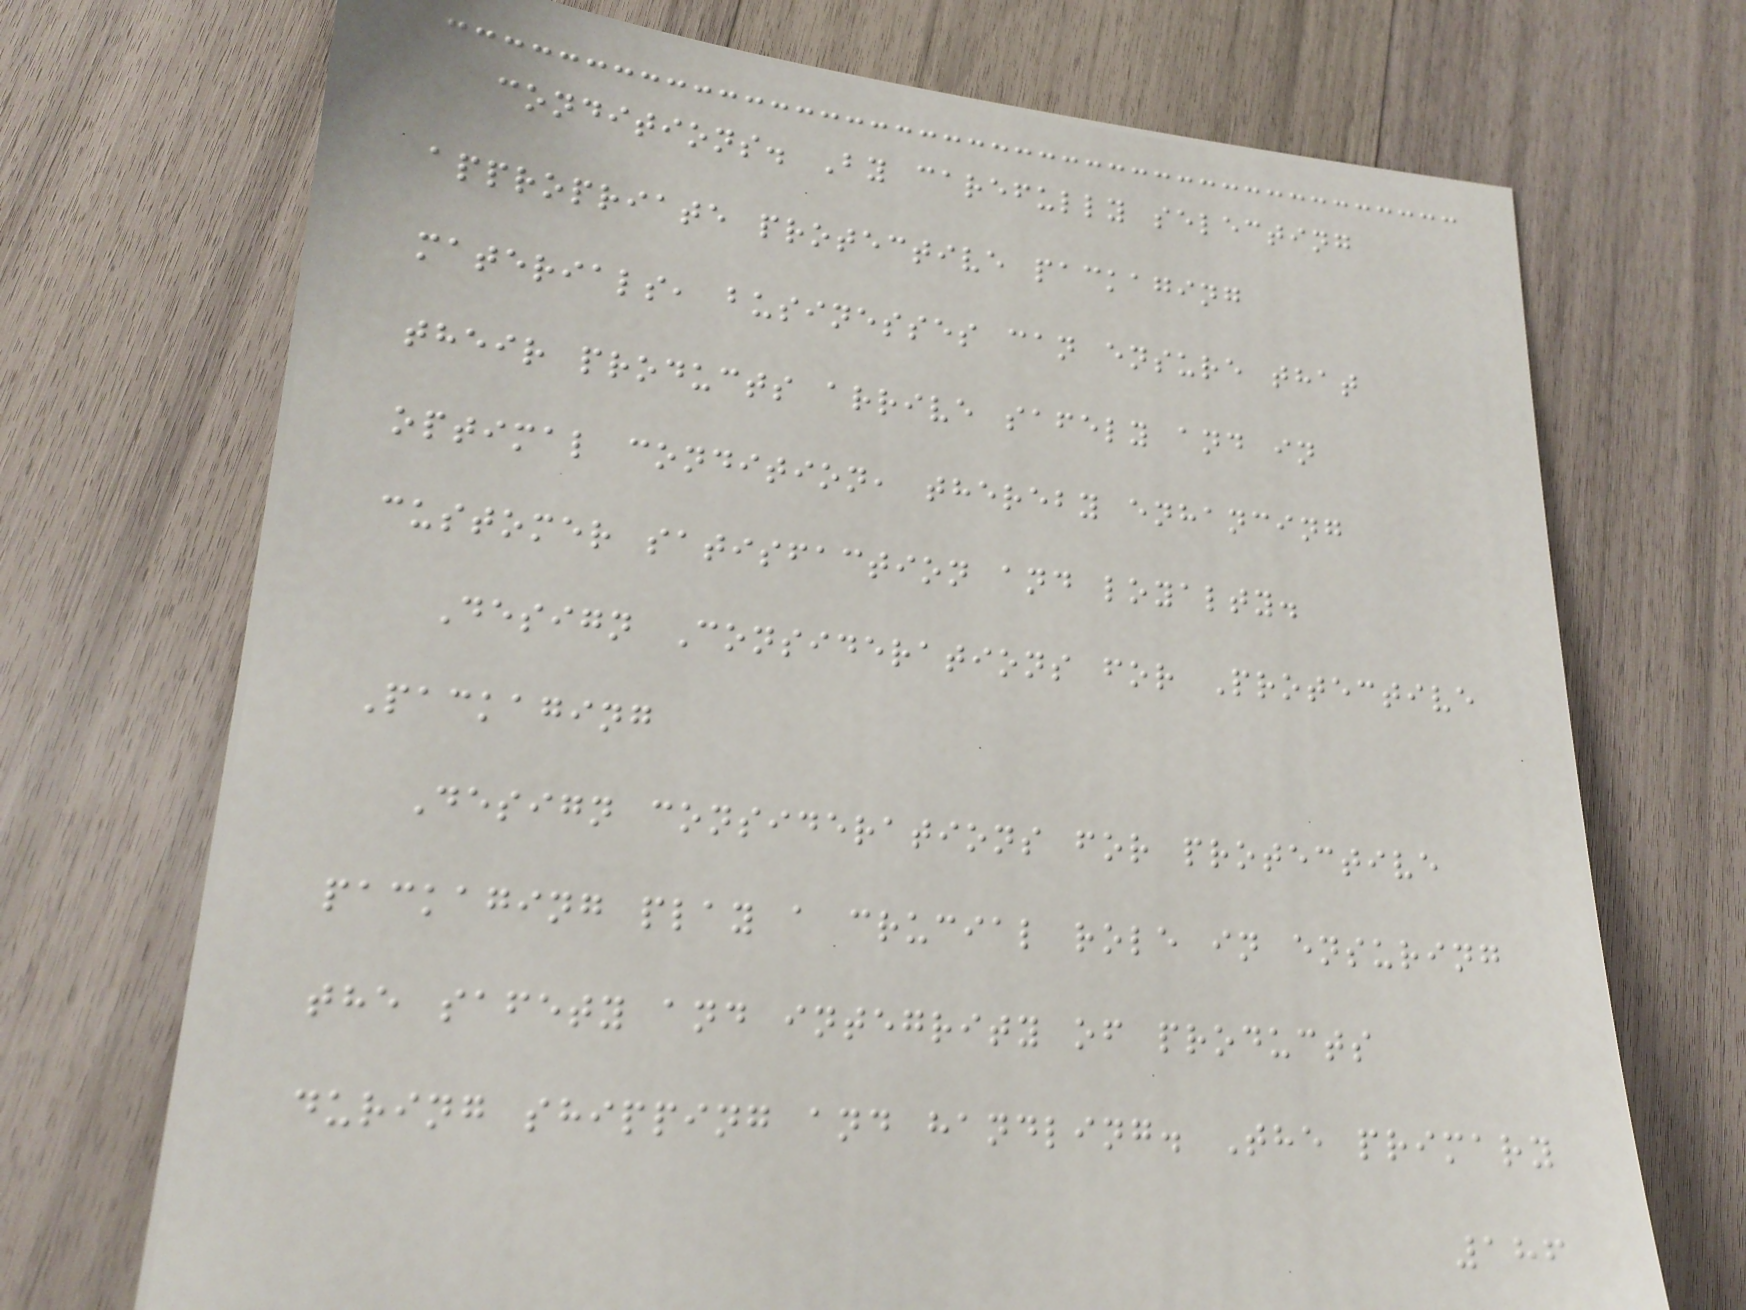conditions. By carefully selecting
appropriate protective packaging
materials, businesses can ensure that
their products arrive safely and in
optimal condition, thereby enhancing
customer satisfaction and loyalty.
Design Considerations for Protective
Packaging
Design considerations for protective
packaging play a crucial role in ensuring
the safety and integrity of products
during shipping and handling. The primary
186
